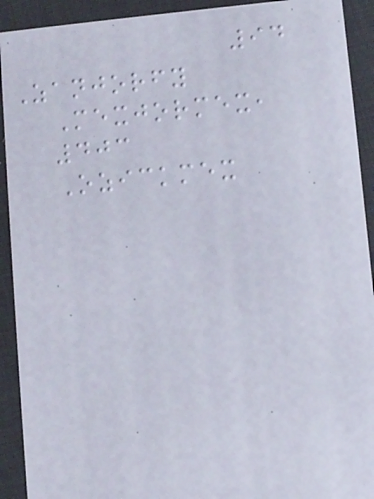94
Zanjorfy
Mexjormex,
403
Ozickmex
